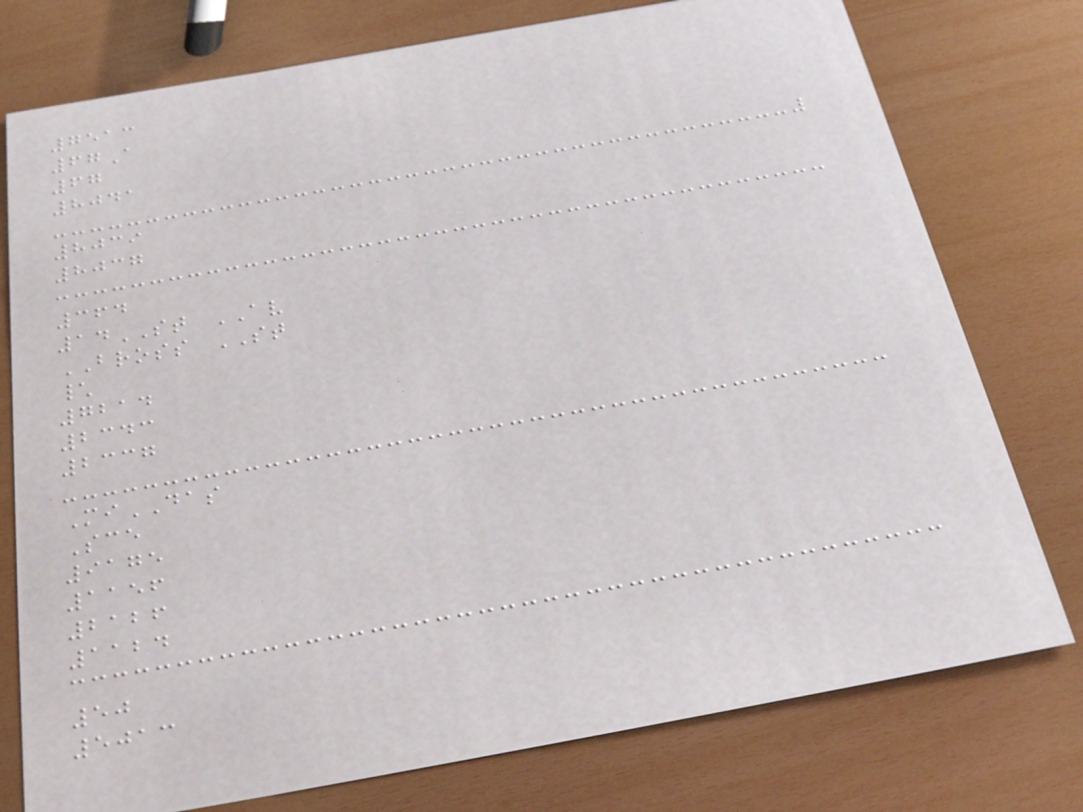7513
67A
67
8041
8039
8037
364
14ST AV
BROSS ST
\
7214
2343
2337
MiDAS
Sce
9175
1156
2126
1124
50
5013
